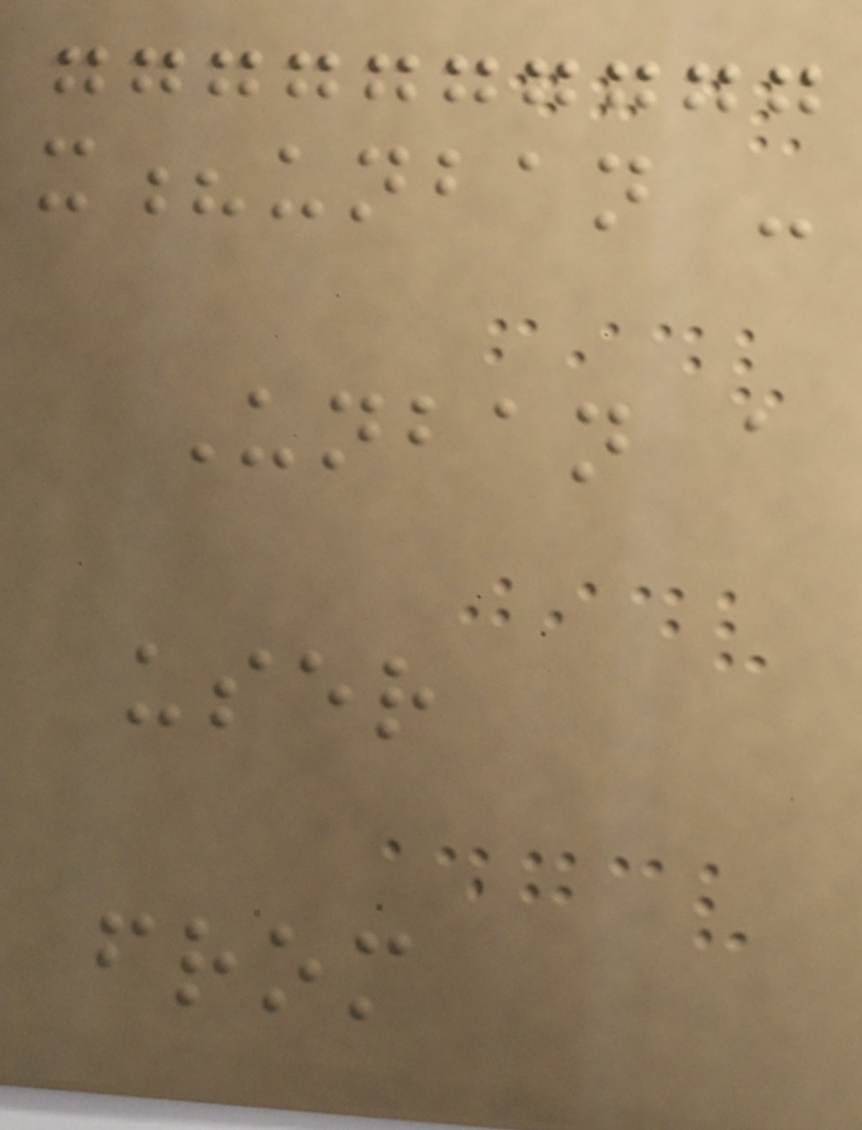x?unban -
Unban a
user
from
